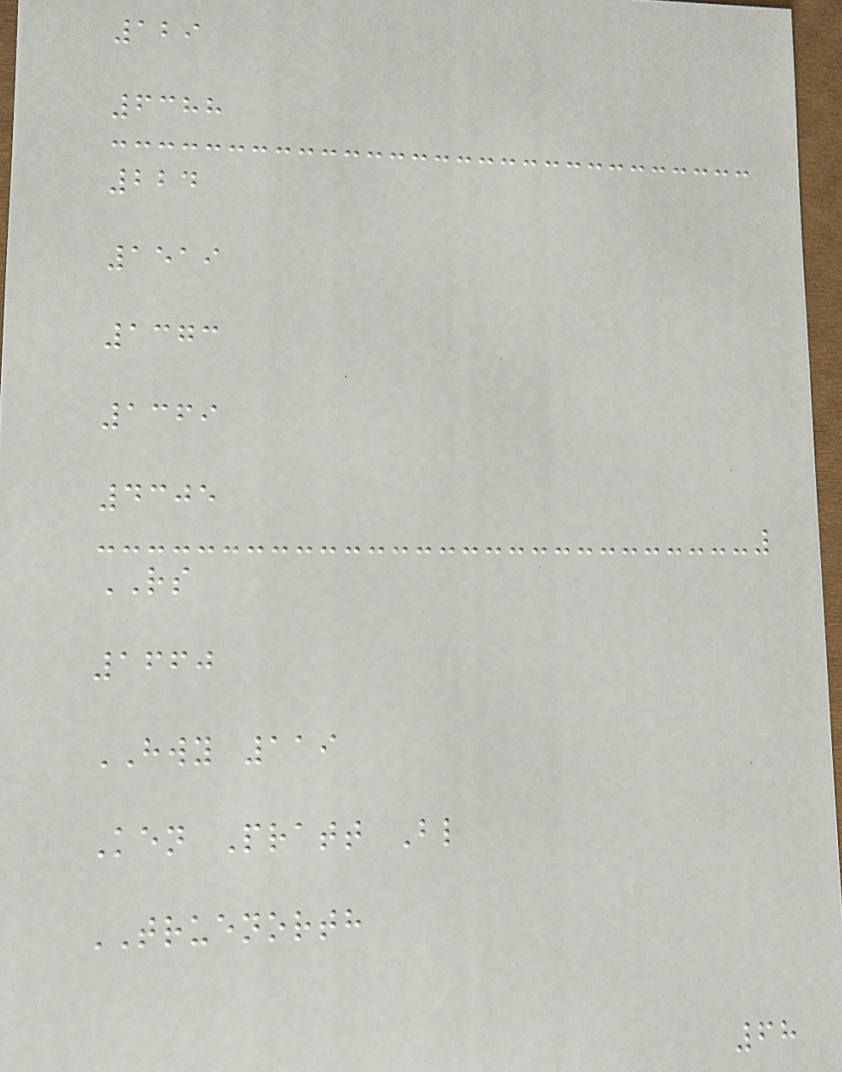129
6388
224
1519
1373
1369
4305
RS
1660
HWY 119
Ken Pratt Bl
TRUENORTH
68
